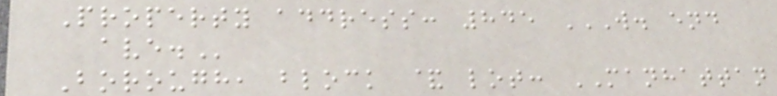Property address: 845 W. END
AVE.
Borough, block & lot: MANHATTAN
